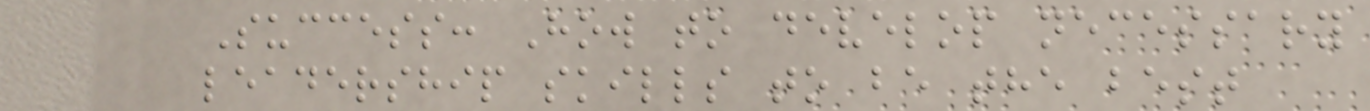Success: How to develop necessary
leadership skills to be the best
